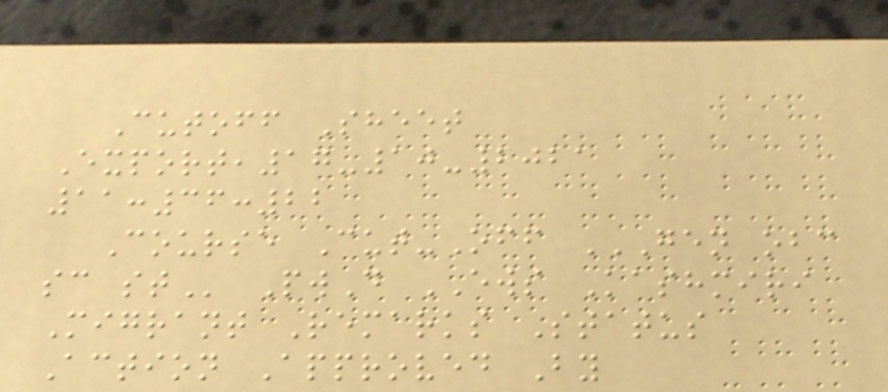Cutoff Sheet
Export,17-10-2021
11:36:22
Course Cut-Off GEN OBC
SC ST PwD EWS Kashmiri
Migrant Remarks Status
Action Approved By
